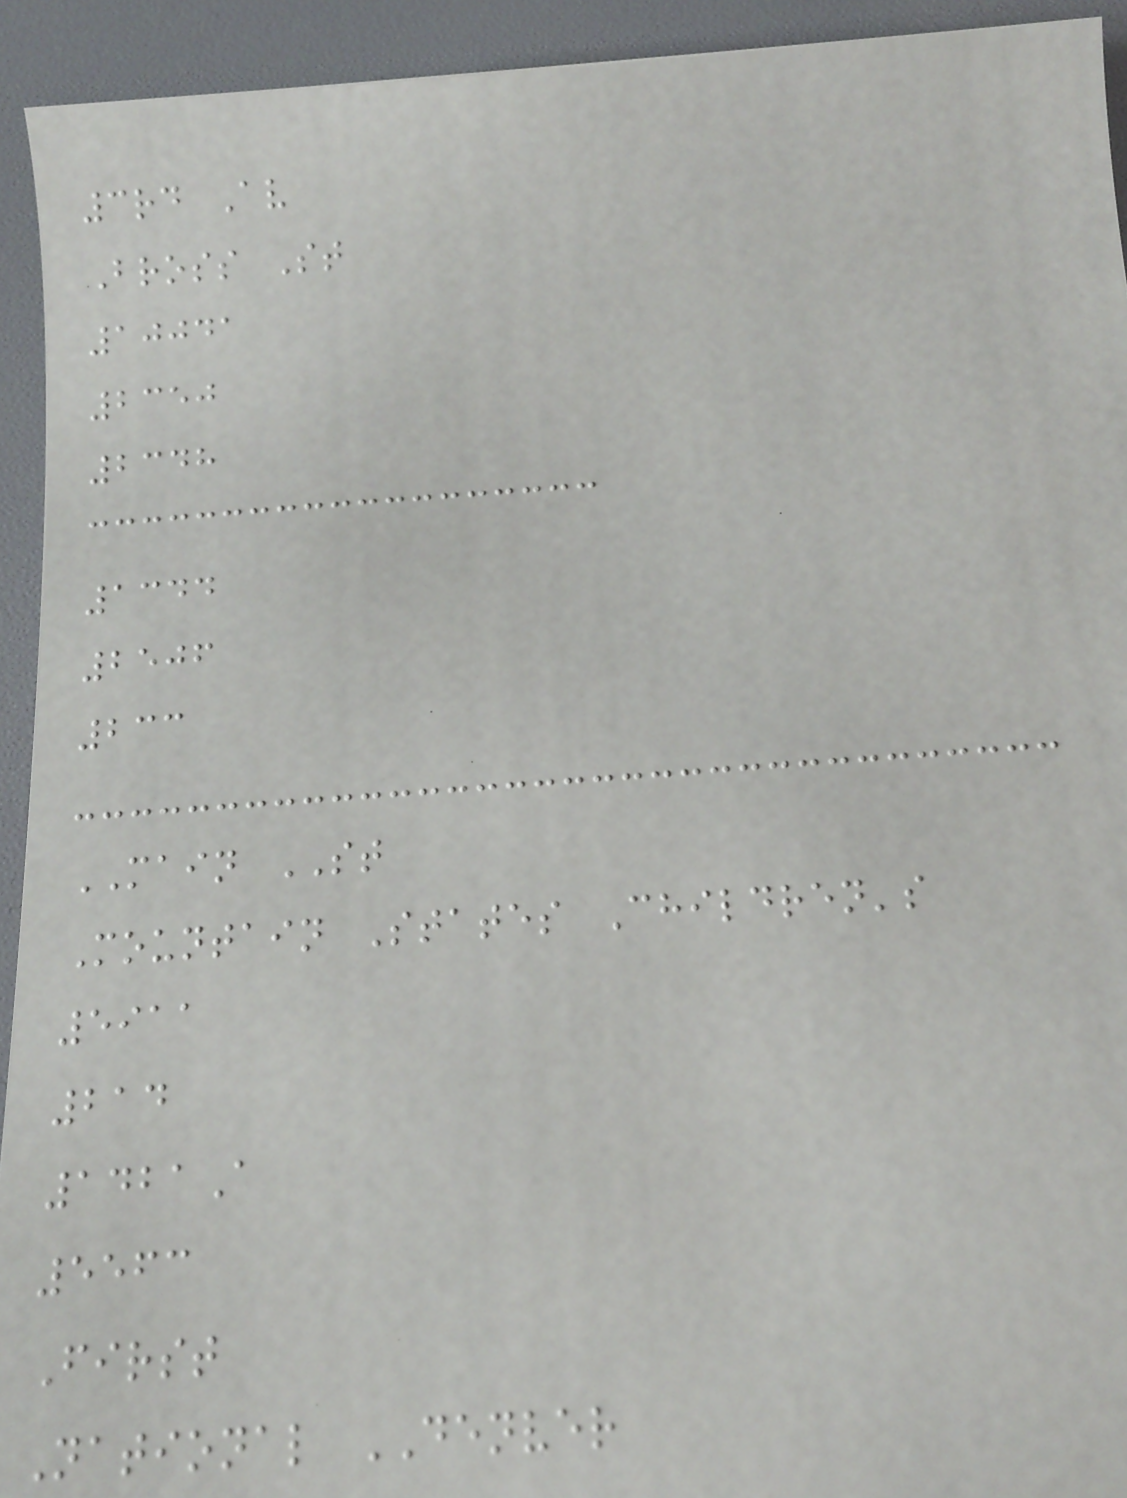3rd Av
Bross St
10041
2350
2348
1344
2506
233
MAIN ST
Mountain States Children's
5911
214
1421A
5563
First
National DENVER
